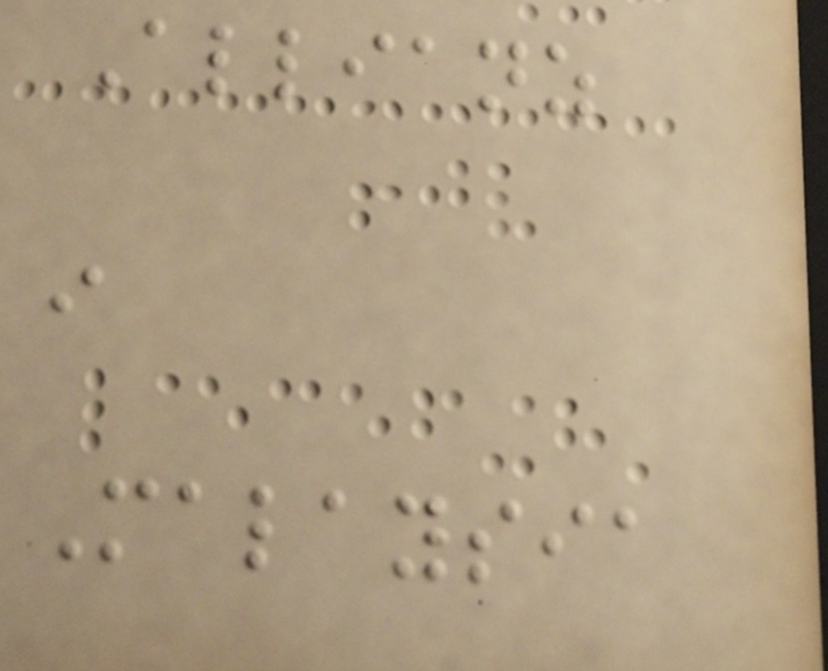Allianz
in
Malaysia
